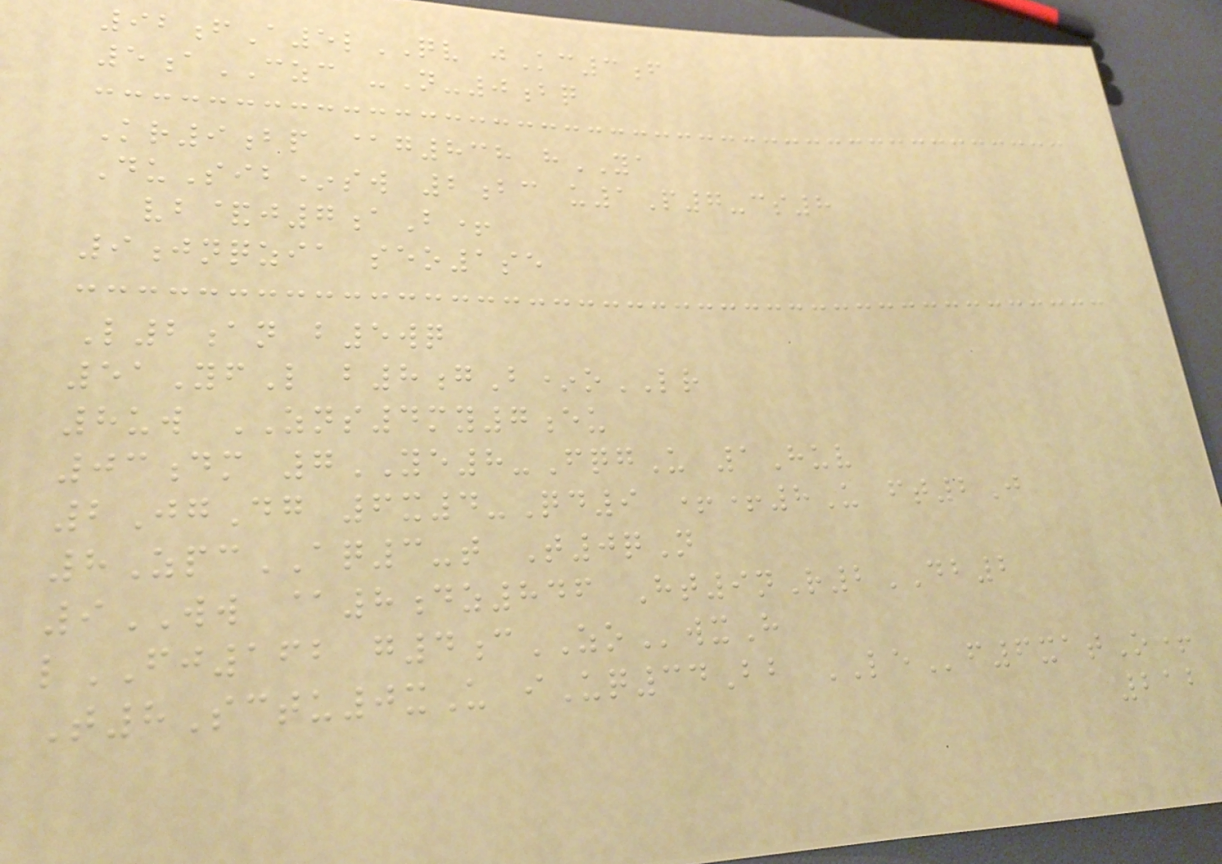92fA5lQV jKc3f
5aCZC -N-0bq
Kr9bp @g838 hYA
DuSib*sw 2bc u1P7-cs8
vb&j7aB+
9jnqzia seo1se
L2an b5wq
51YfL b8gB*oLR
8uw ZNS4my7eu
03dm 7YE8-FqgU 1Huv
2JgDg 6x4-Qd9 ++8U ft2J
8ZpcAQ3-t T0qN
9WW @8dz846 Ht9nR2DB2
lFJ162 g4cZOwxH
T8Sctu0xU iUq34Bb LEf6xatO+
212
